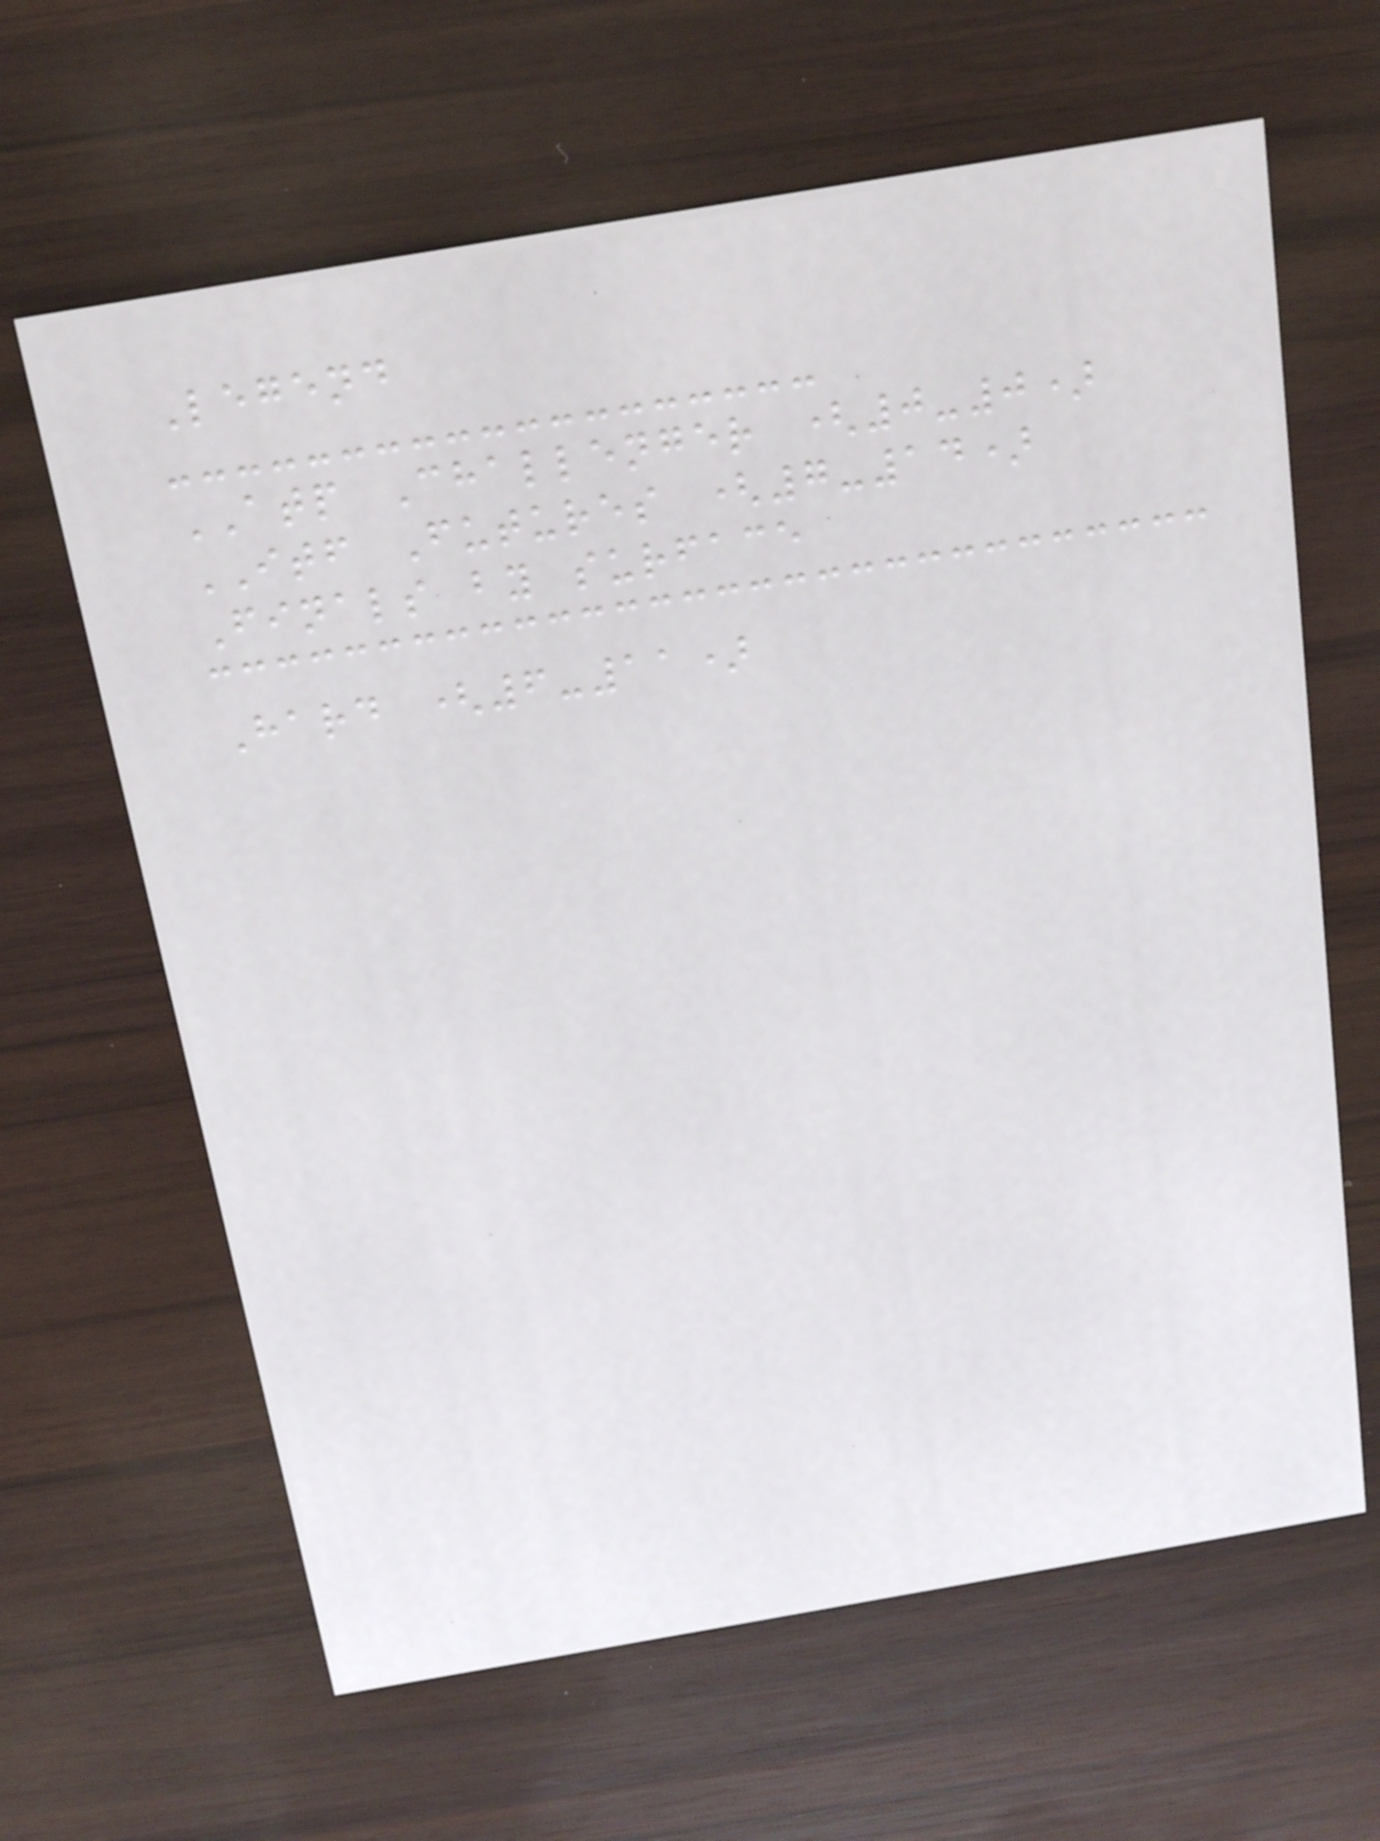Legend
ATP Challenger (0-0)
ITF Futures (7-14)
Finals by surface
Hard (6-11)
